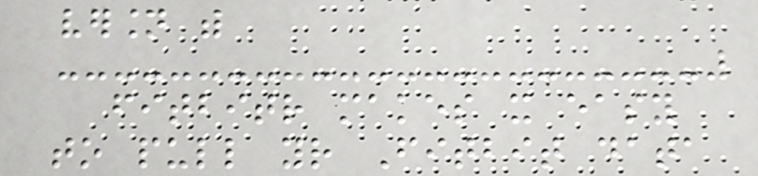version with
fitbitr makes it easy
to pull your Fitbit data
